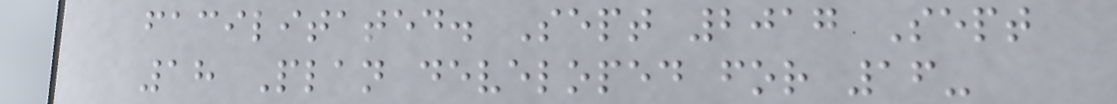facilitated. Sept 2017 Sept
18 Plan developed for 16-
